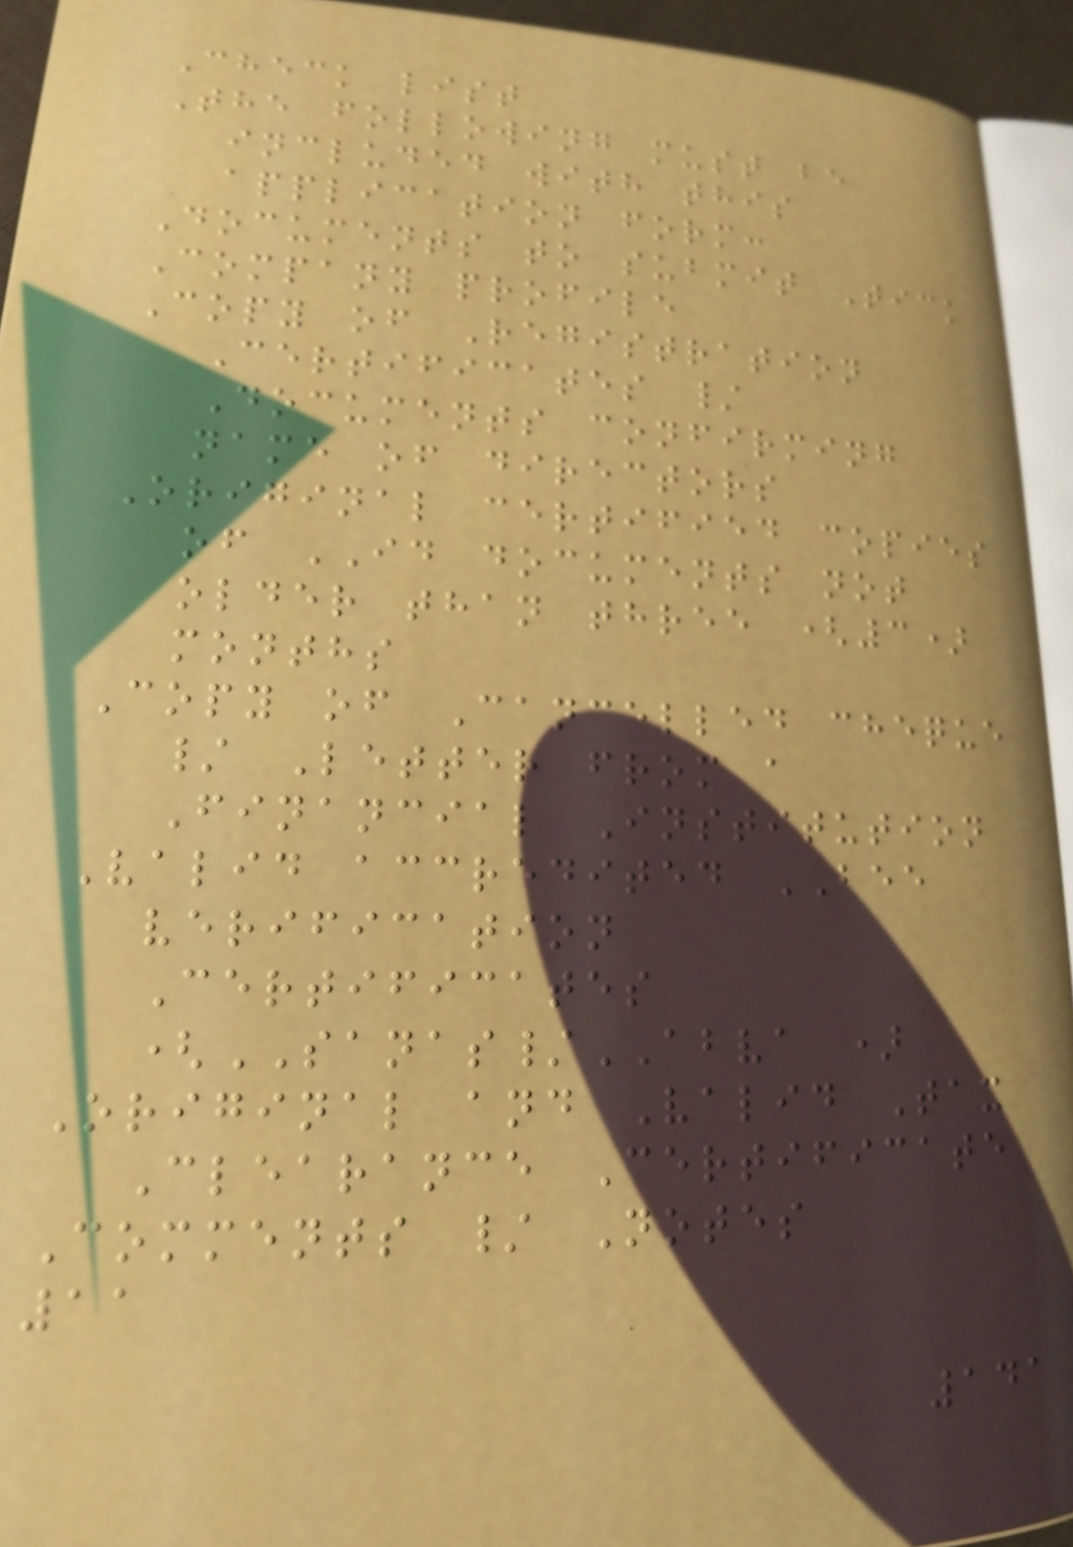Check list
The following must be
included with this
application form:
Documents to submit Tick
Company profile
Copy of Registration
Certificates /
Documents confirming
name of directors
Original certified copies
of ID documents not
older than three (3)
months
Copy of Cancelled cheque
/ Letter from a
Financial Institution
Valid accredited BEE
verification
Certificates
(SANAS/ABVA )
Original and Valid Tax
Clearance Certificate
Comments / Notes
11
141
